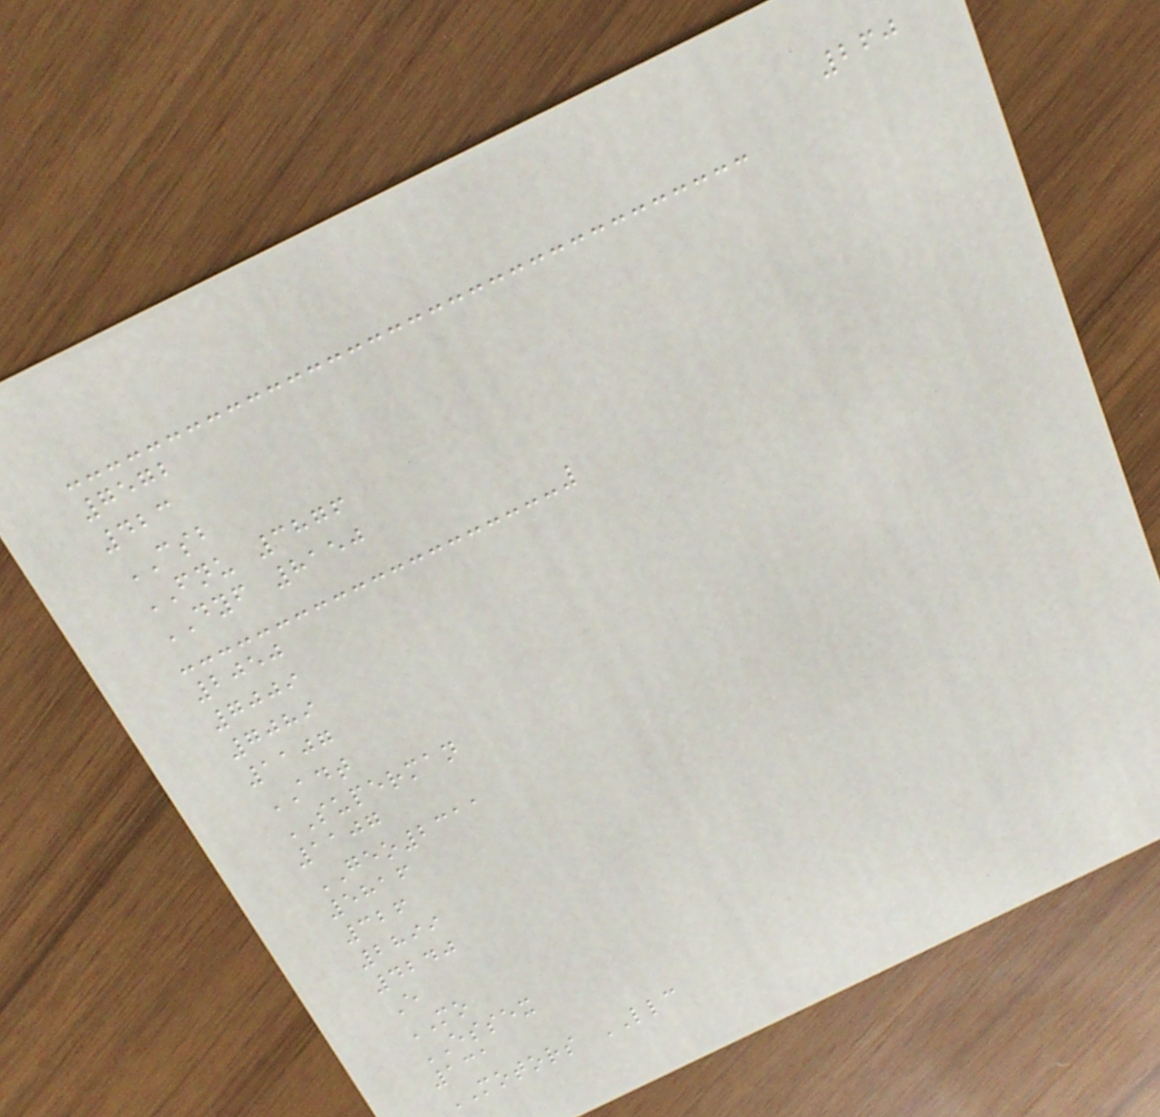260
7572
423
CSB
FNU 3876
DYF 8150
2050
7009
7089
1107
ADT
SUPERMAN
1107
GEO2311
5816
326
2899
4240
E
MO
ESSEX
131
MOTORS LLC
